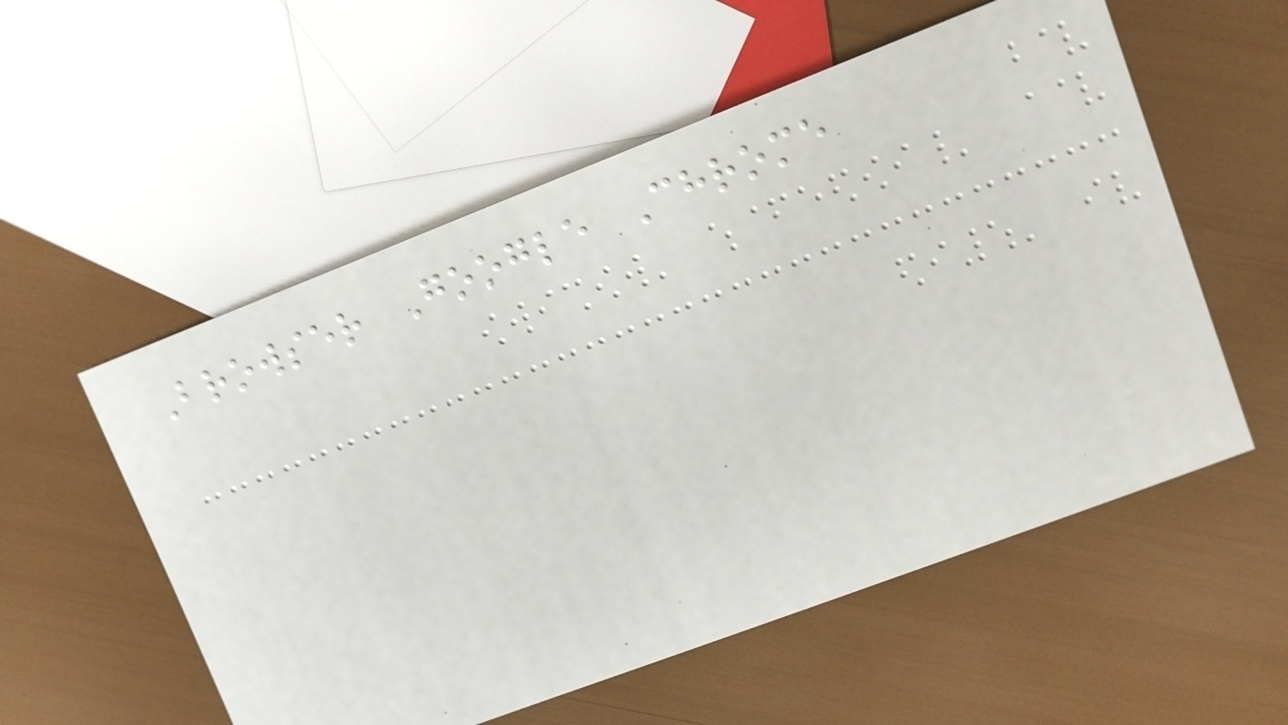Browser Google Chrome
